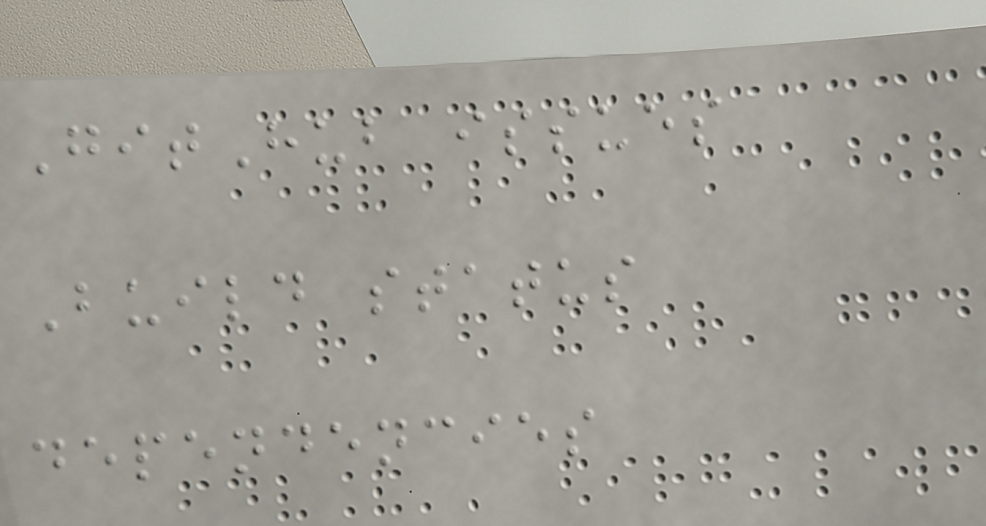GitHub issues
Build status
dependencies
